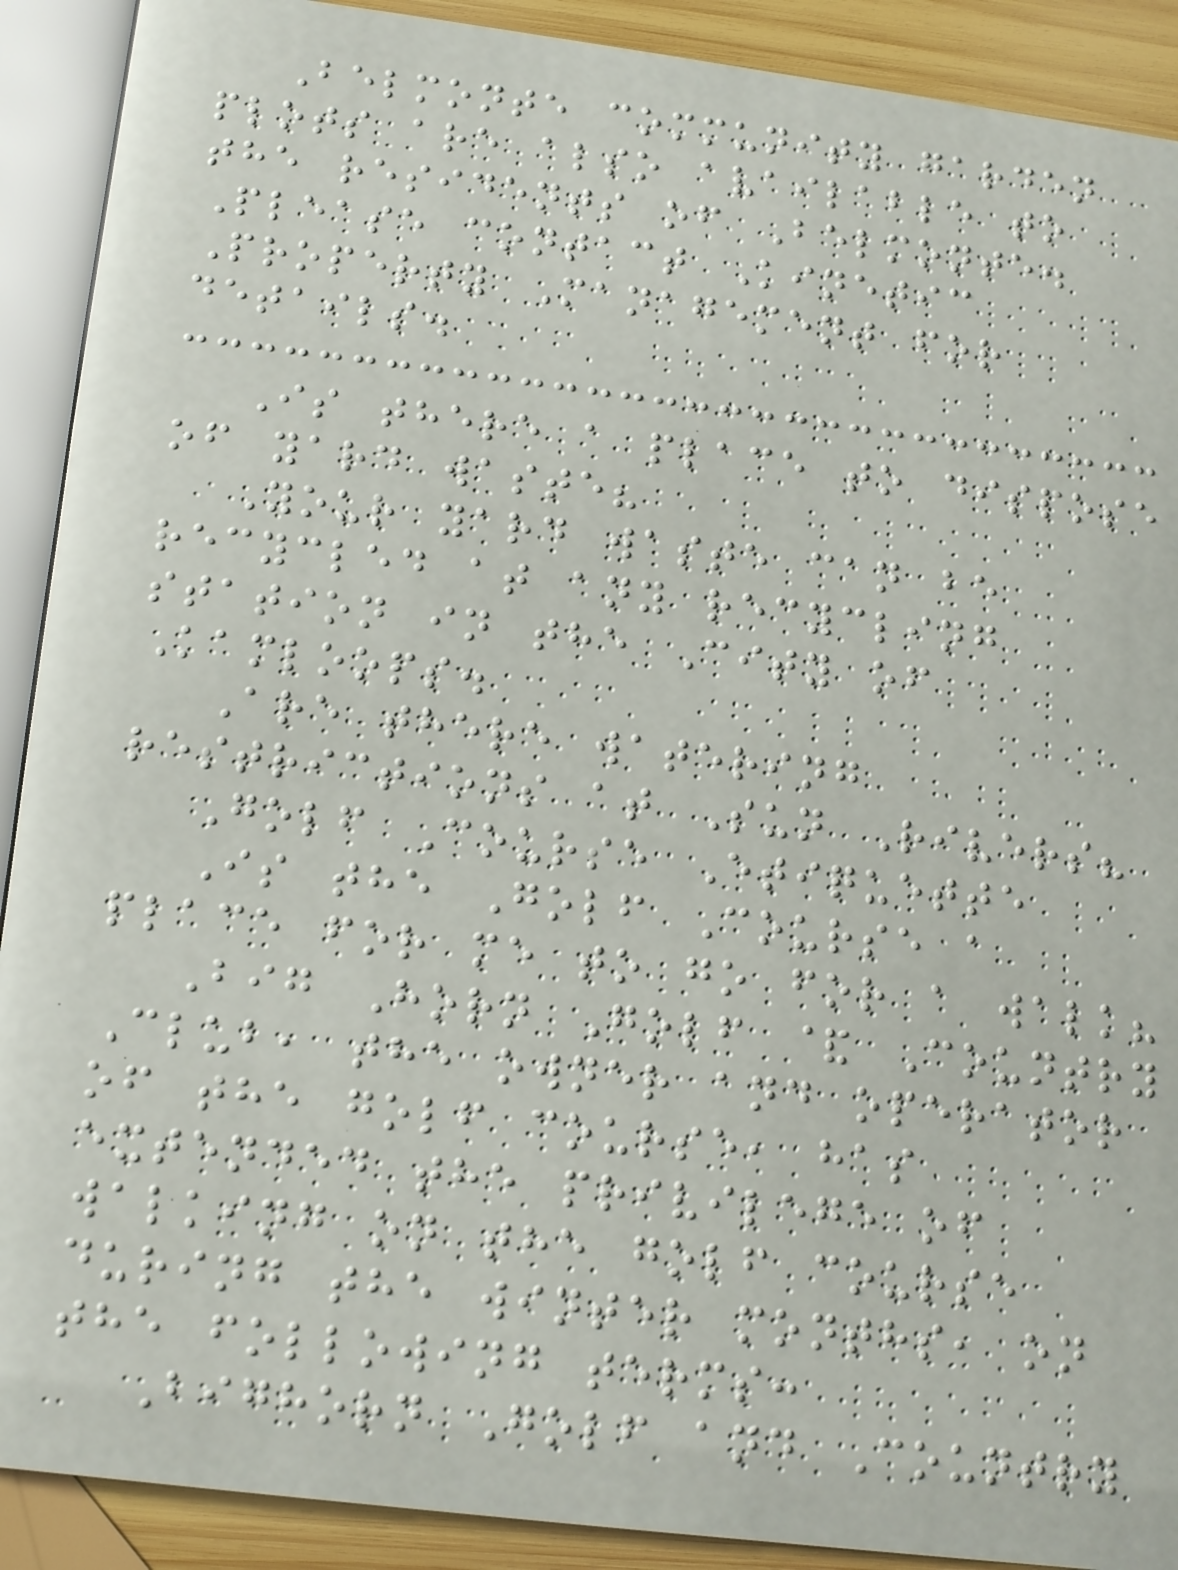Belmonte community garden
plots are also available to
the residents of Belmonte.
Please contact Kinetic
Property Management for
details.
Is there a place to dispose
of yard waste?
Your yard waste can be
recycled at any recycling
station in the City of
Kamloops.
Are there watering
restrictions at Sun Rivers?
Golf Course Etiquette
Is the Golf Course a
place for me to go for a walk?
Big Horn Golf & Country
Club, the owner and operator
of the golf course, has
extended the privilege of
walking on the golf course
during the winter months, on
the following terms:
Bighorn Golf and Country
